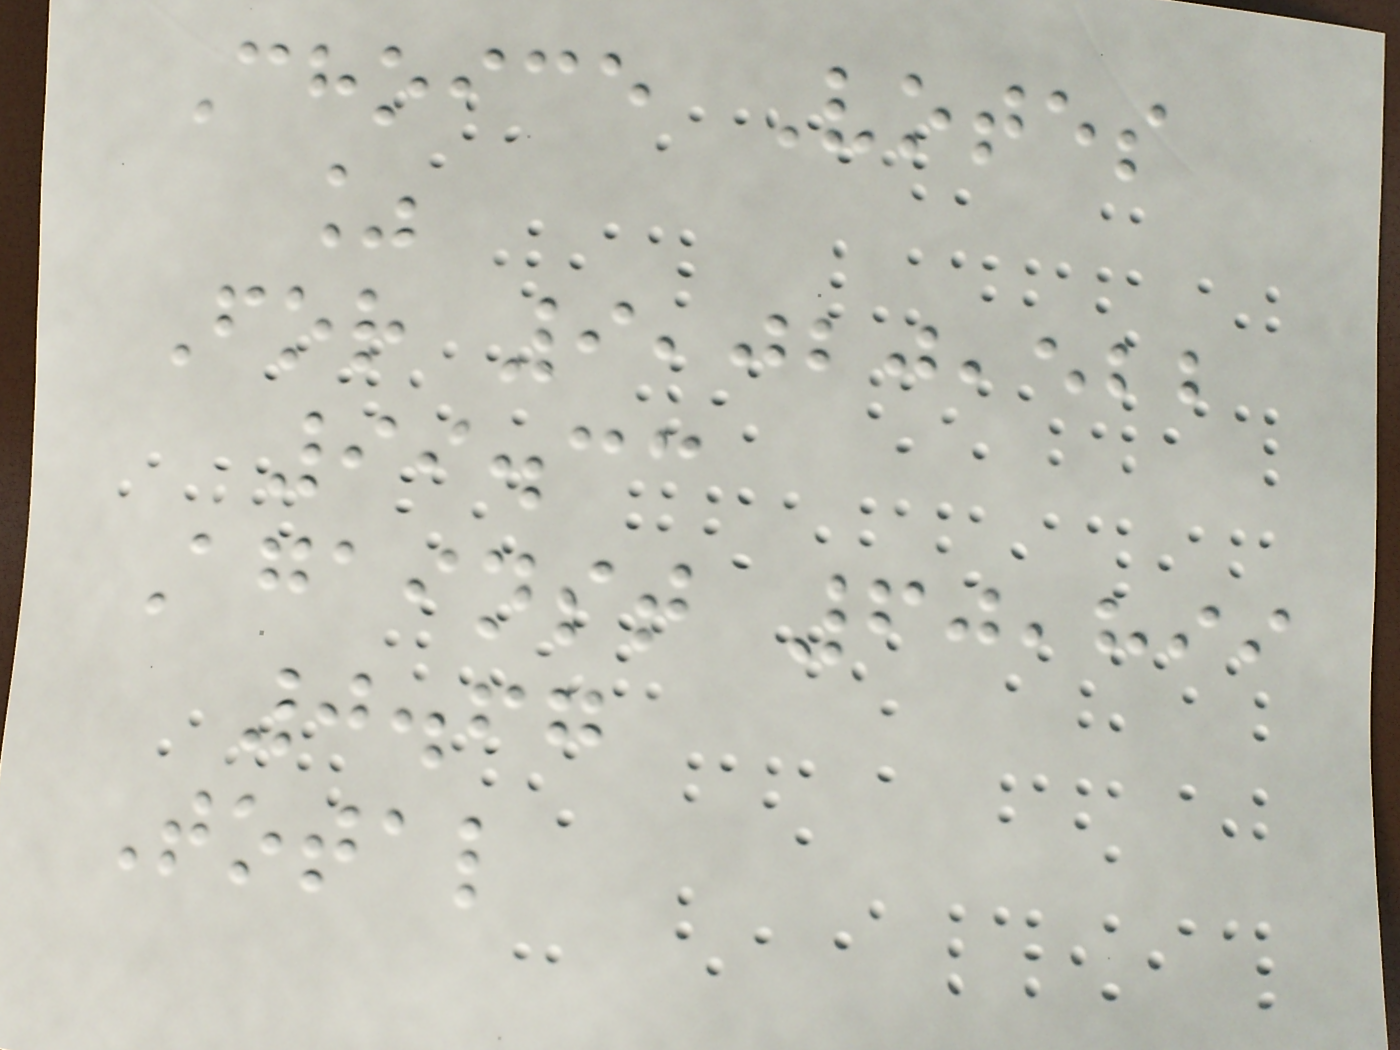Choice Votes
%
For 9,020,522
99.33
Against 60,899
0.67
Total
